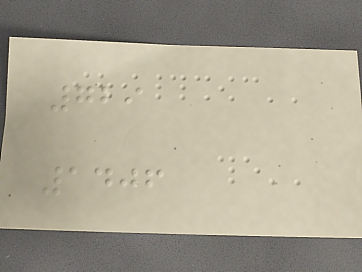729
1406
